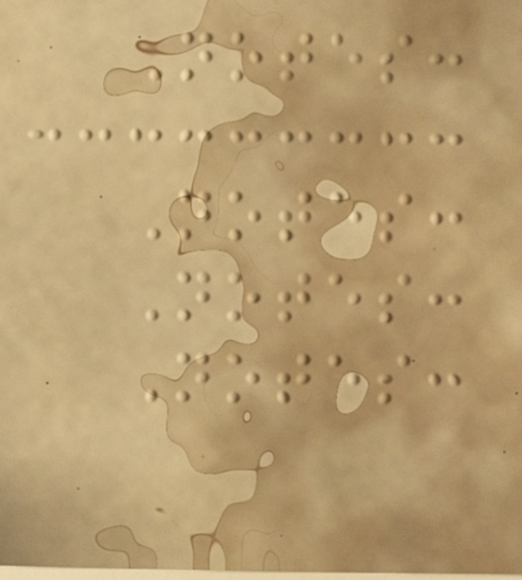Notes:
Notes:
Notes:
Notes:
